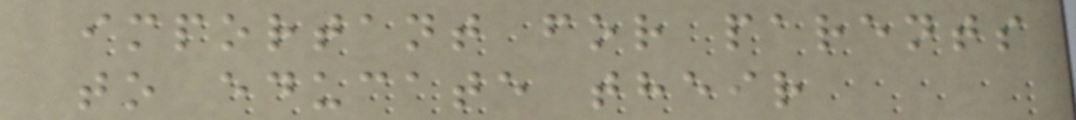important for parents
to educate their
